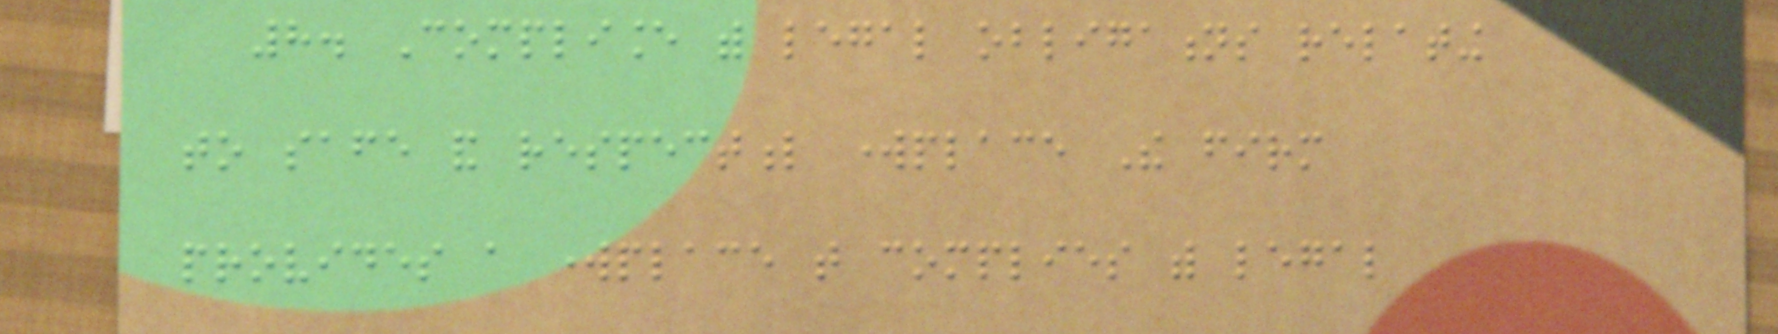8. Compliance with legal obligations relating
to safe and respectful workplace The firm
provides a workplace that complies with legal
